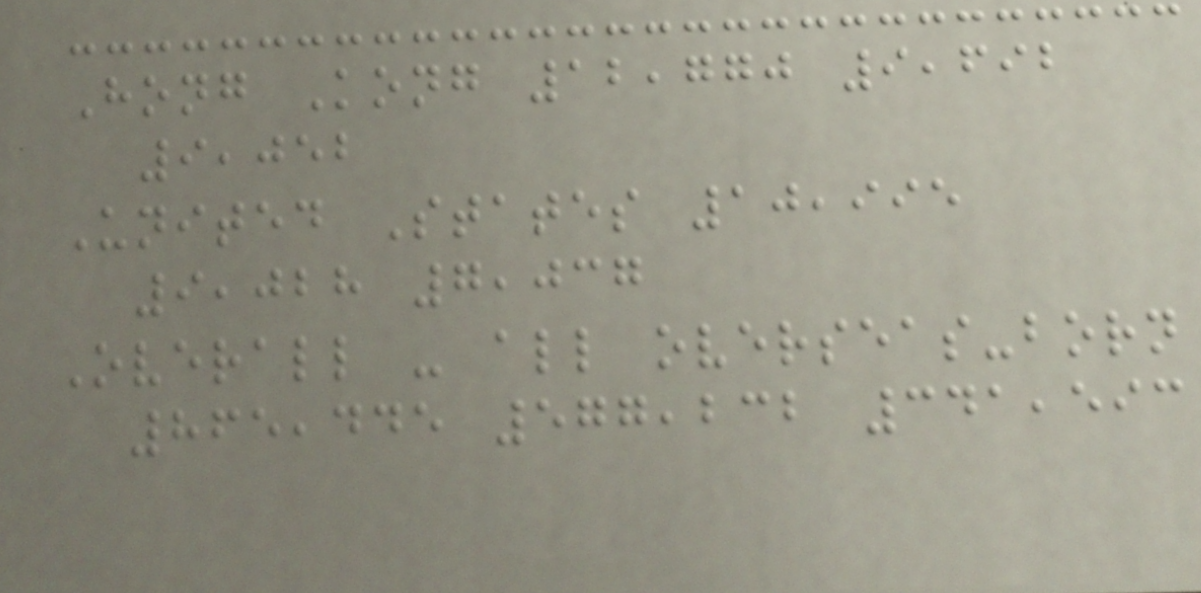Hong Kong 12,770 9,692
9,052
United States 10,995
9,028 7,037
Overall - all overseas-born
865,445 577,232 341,593
